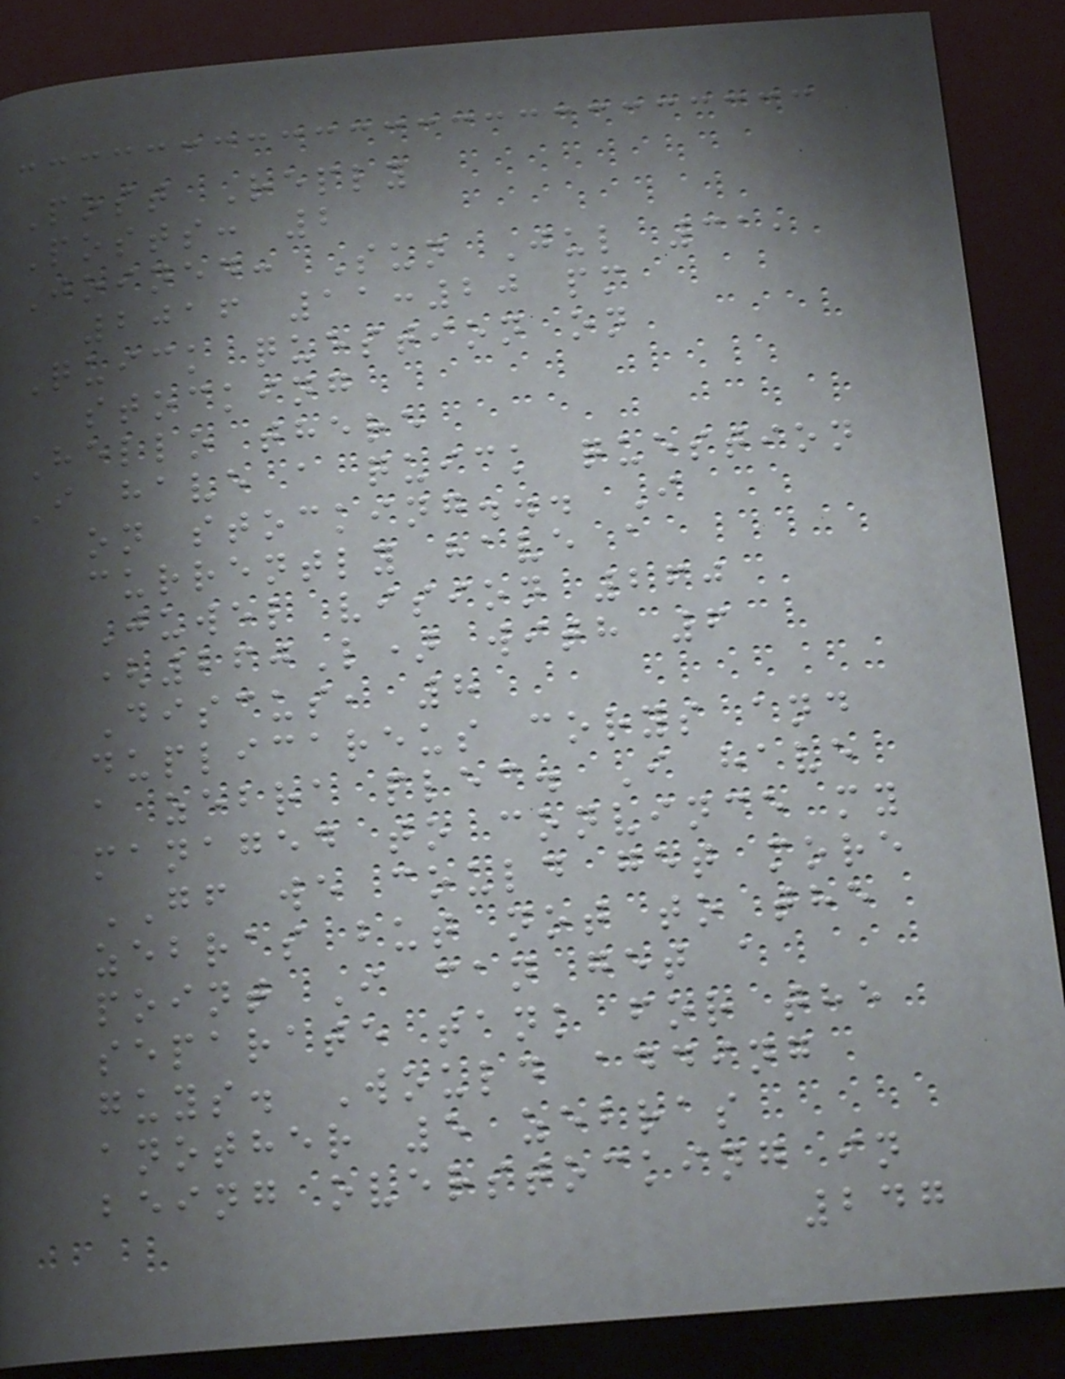Post Reply
Posts: 2
Joined: Sun Jul 31,
2016 11:20 pm
Quick question on
stocking
Hello there
I have a quick question
on stocking... I
currently have a
Juwel vision 260
(260L) with 6
Discus, 8
duplicareus corys and
a zebra plec. I have
managed to convince my
GF we could get more
zebras but not to the
point I can get a
separate tank for the
guys. Would adding
another 5 zebras
being overstocking in
247
